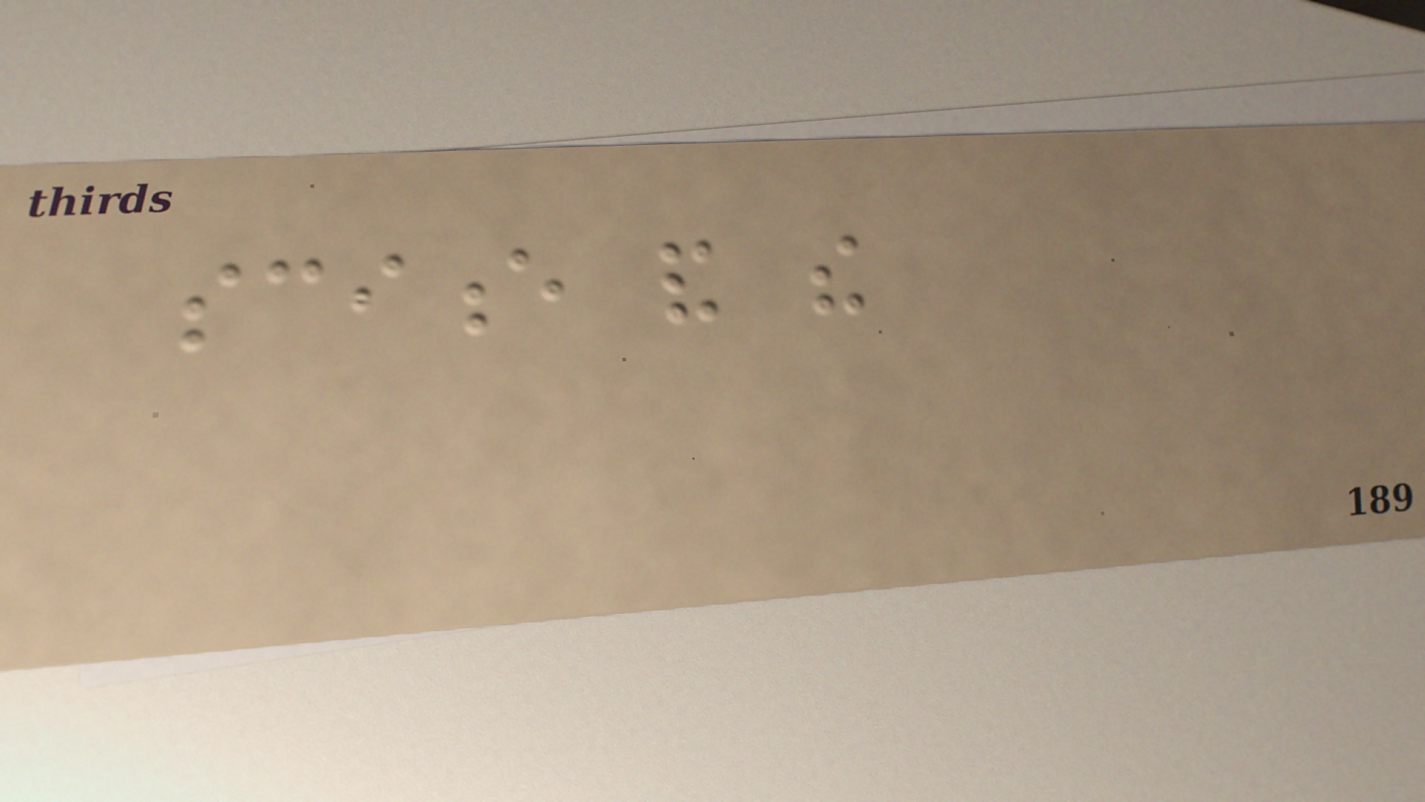science and the
